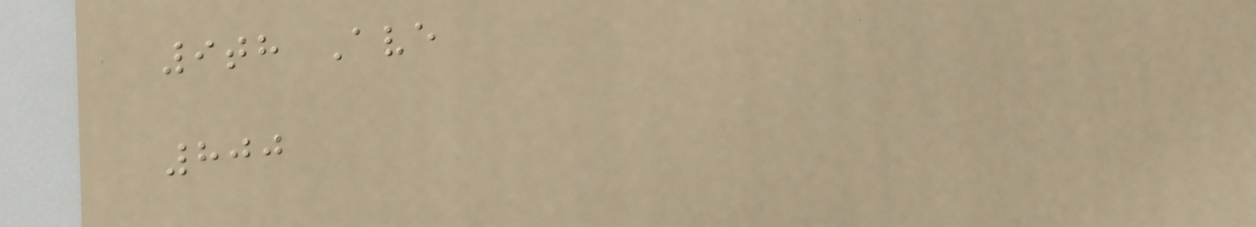9th Ave
800
